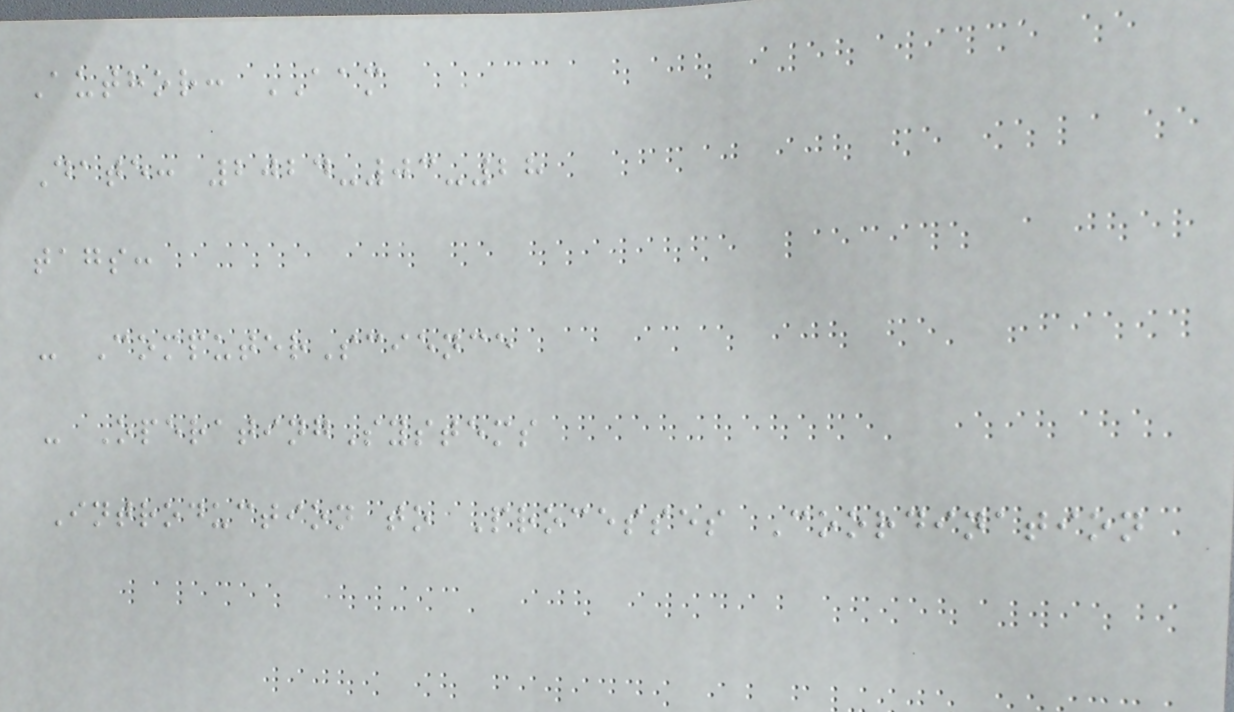Author: AAM
Date: 2024-03-28
tags:
- ComputerScience
- OperatingSystems
Introduction to Processes Coordination
